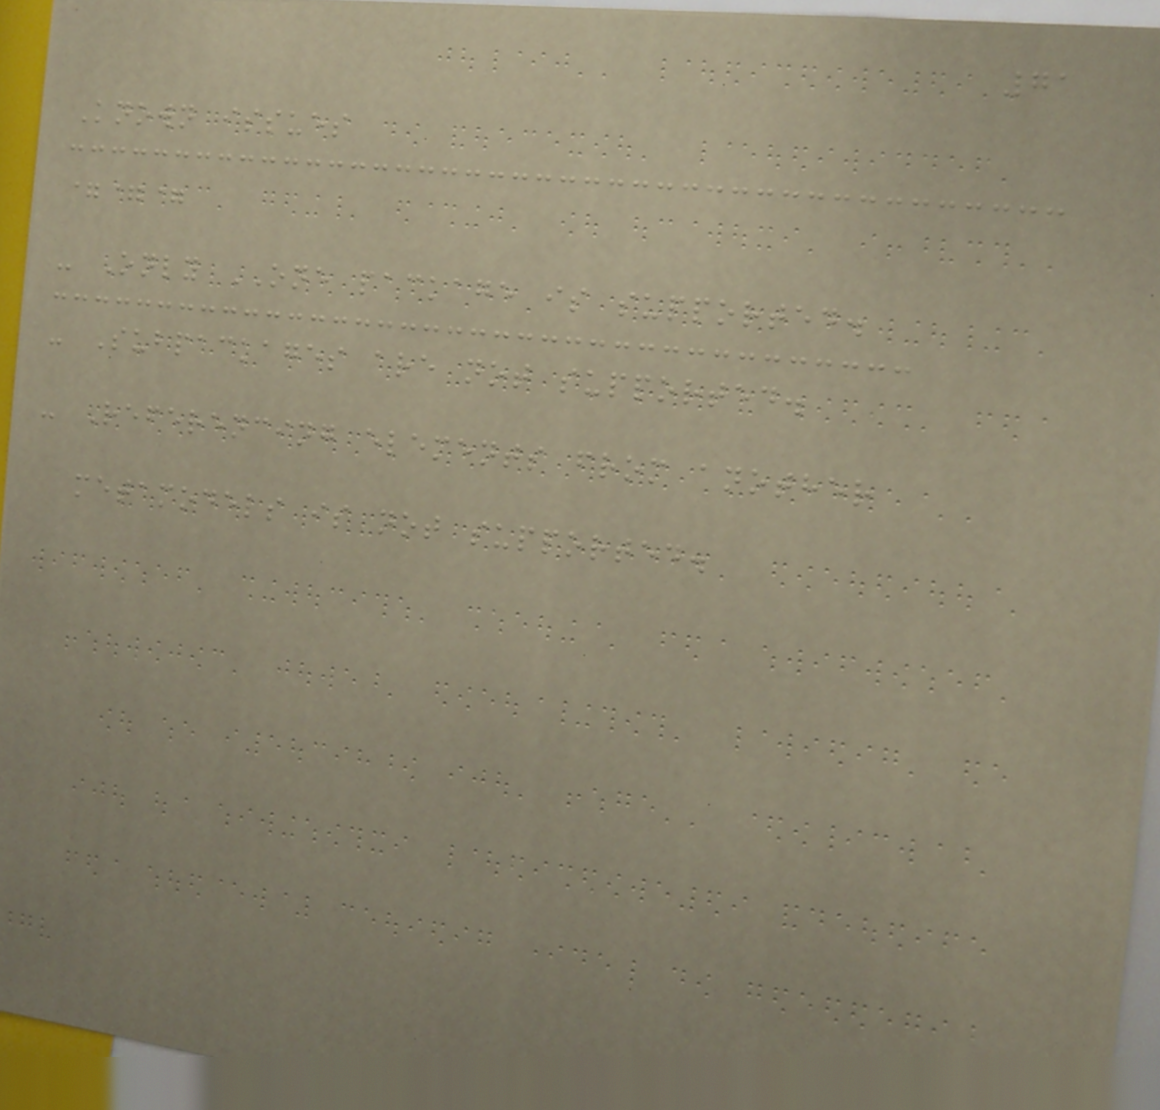71
Known issues
===
- Only ONE package is supported.
- Subpackages are not supported.
- Referencing elements from another
metamodels is not supported.
